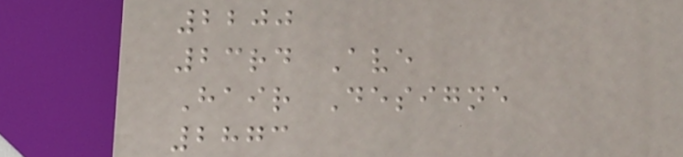2200
23rd Ave
Hair Designe
2873
